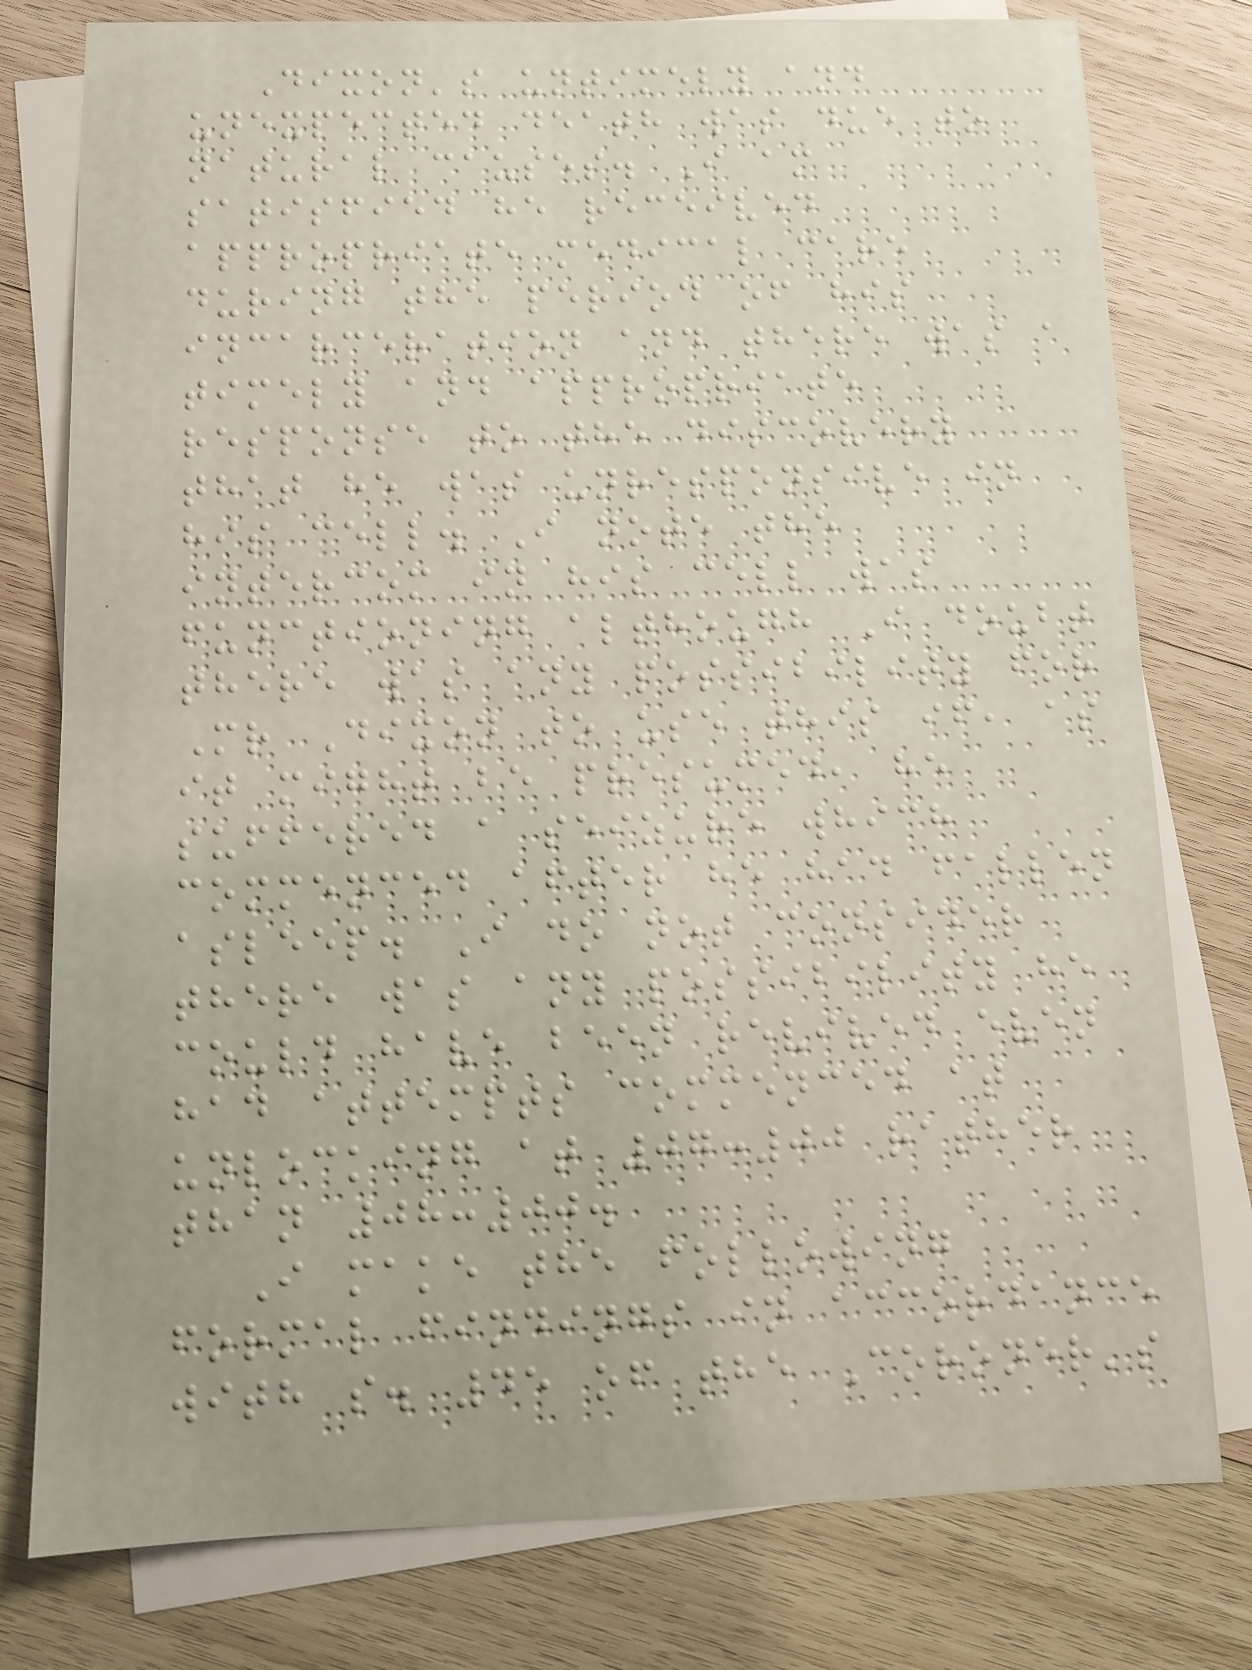Dixon's untimely and
unexpected death was due to
natural causes. I am
satisfied he received
appropriate medical care
during the period of his
incarceration and there was a
timely and appropriate
response to the discovery
that he was unresponsive in
his cell. I note the
intercom in his cell was
functioning although I doubt
there was any possibility for
Mr Dixon to use this if, as
it might be presumed, he
suffered a seizure which
commenced after he had fallen
asleep. I do not consider
there was any possibility he
could have been revived even
had attempts commenced at
unlocking at 07:00 rather
than 08:00.
I make the following
formal findings in accordance
with s. 45 of the Coroner's
